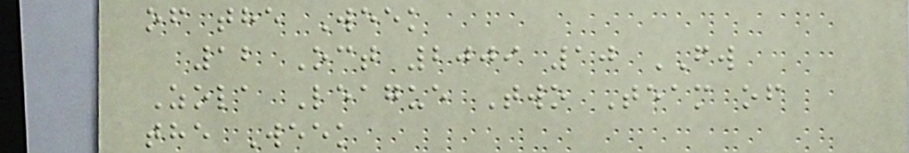of the Week
12 Oct 2009 10 FW
Zola League Two Team of
the Week
